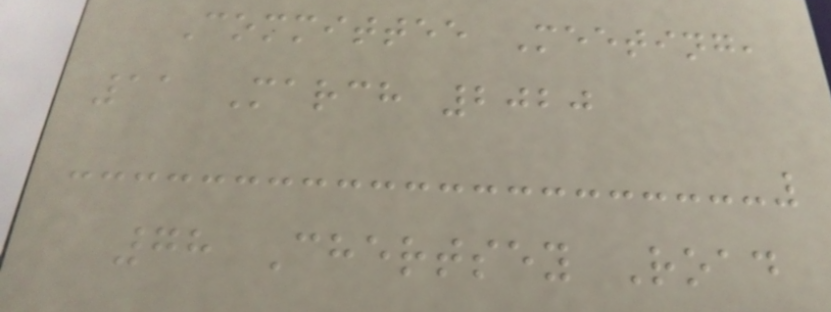Committee Meeting,
11 March 2020
78 Chertsey Road
